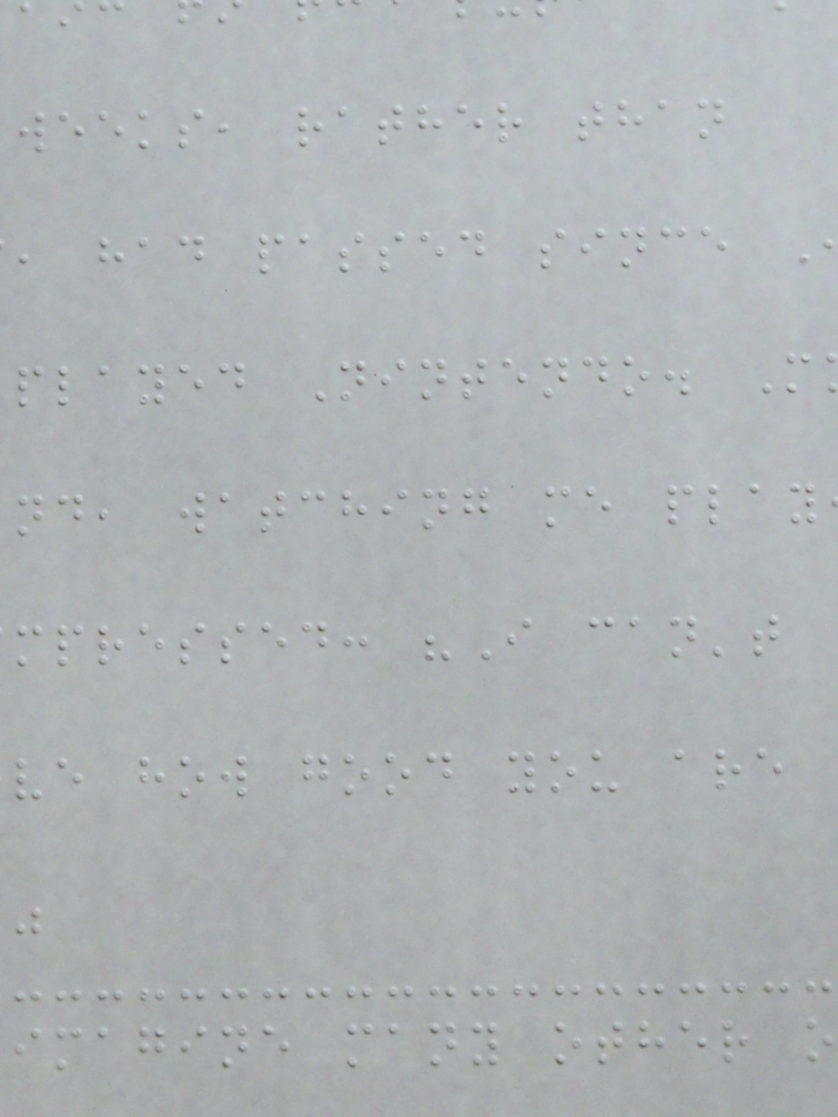weeks, rather than
, had passed since
played Nintendo. M
nd, watching me play
mpressed: "I can't
ve how good you are
imagine many other o
